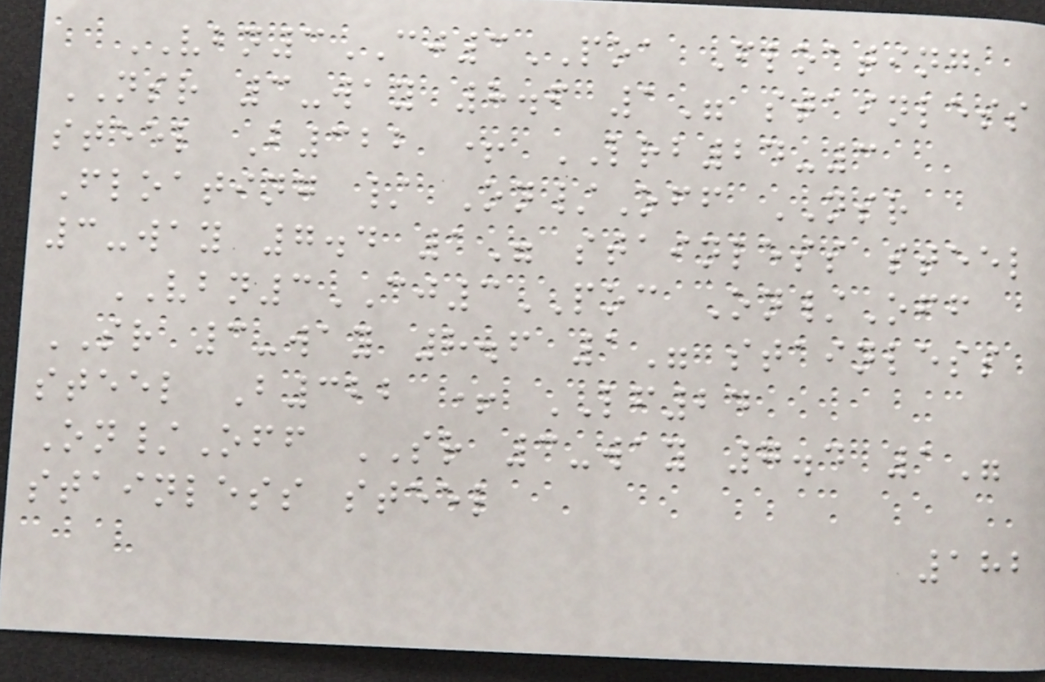VBN3CJ3POA Floating
NSR 3-way 8.6 1" stainless
steel B322 + LRB24-3
Floating / On/Off NSR
3-way 7.4 1" stainless steel
VBN3CJ3POC On/Off
SR 3-way 8.6 1" stainless
steel B322 + LF24
On/Off SR 3-way 7.4 1"
stainless steel
182
